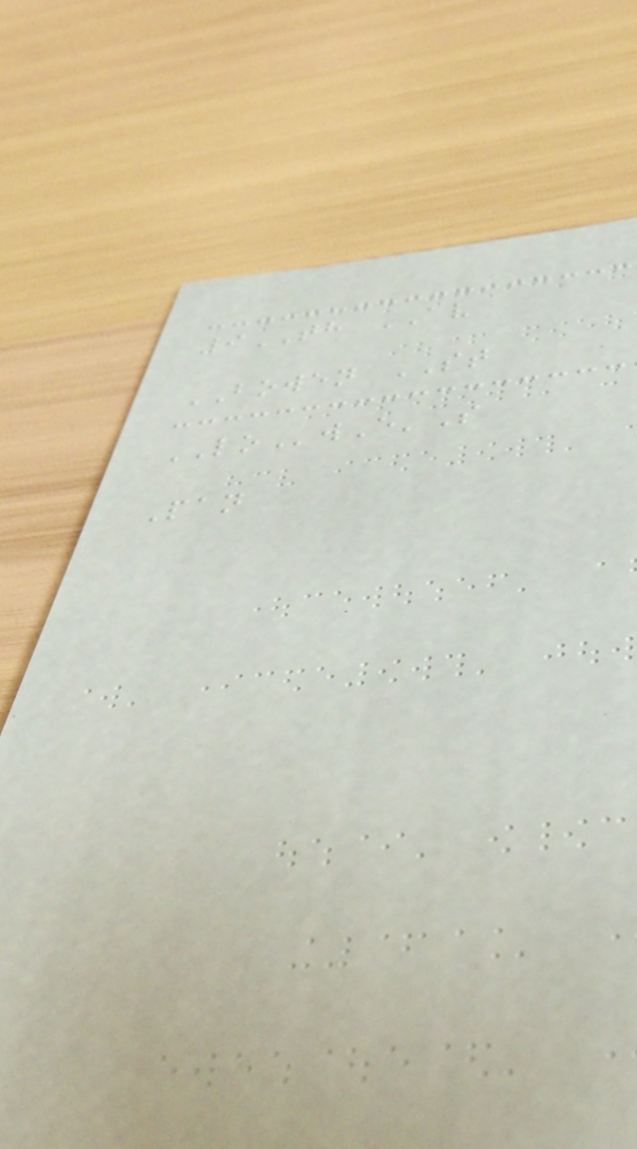9TH AV
BOWEN ST
LOwE'S
Pan
